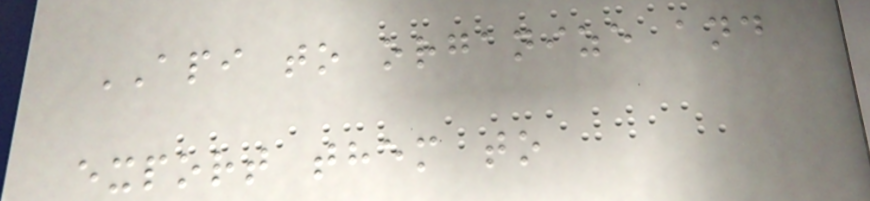API to organize and
export them to
